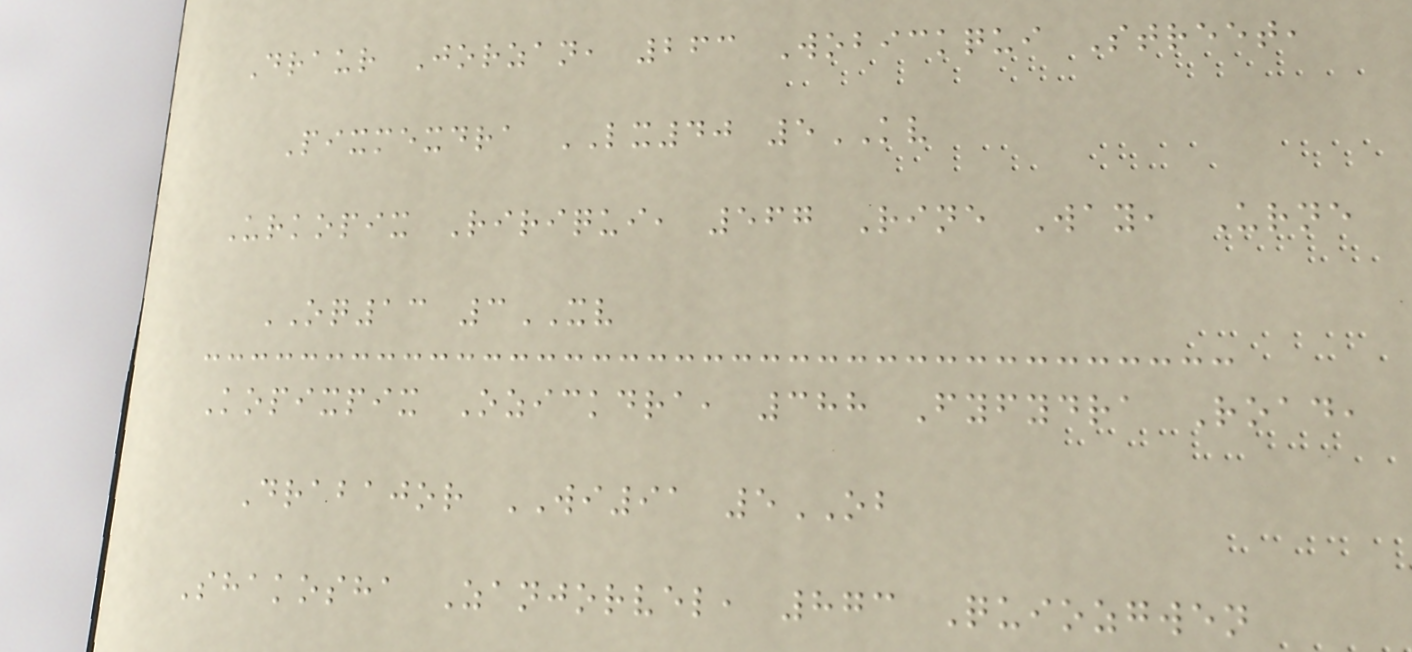Draur Jorzan, 263 Wobickqui Street,
Pixmexdra LX40 5KV
Urkopix Ririqui, 567 Rine Way, Urne
OQ13 3XV
Kopixpix Ozickdra, 388 Fyfydra Road,
Drabajor WI91 5OB
Shakosha Zanjorvel, 873 Quiozgwen
